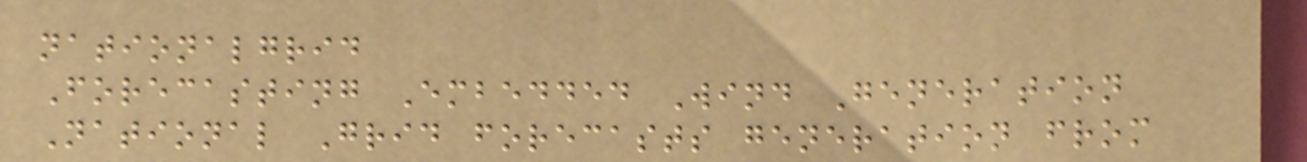nationalgrid
Forecasting Embedded Wind Generation
National Grid forecasts generation from
